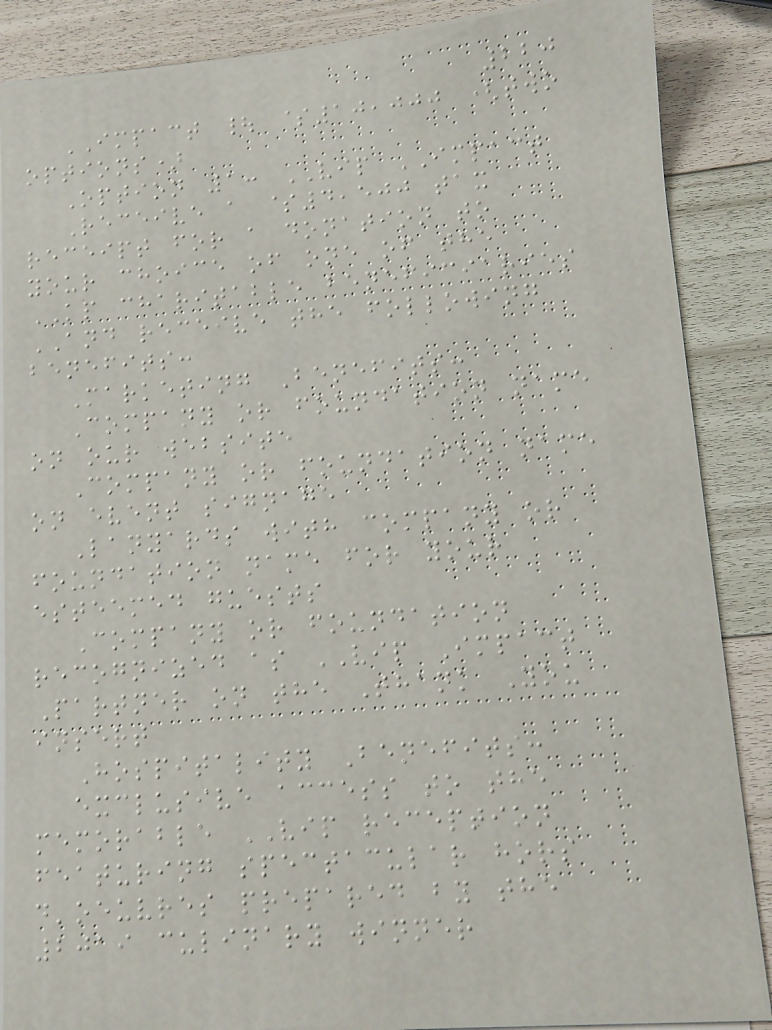220
IMPACT | $10,000 (two
options)
Option 1: VIP IMPACT
Receive a $4,500 tax
receipt for a donation to
your choice of one of the
KP charitable beneficiaries
AND receive the following
benefits:
Marketing Benefits:
Company or foundation name
on our website
Company or foundation name
on event signage
Lanyards with company or
foundation name for your
esteemed guests
Company or foundation
recognized as VIP Impact
Partner on the Thank You
insert
Hospitality Benefits:
exclusive access to the
memorable VIP reception
featuring spectacular hors
d'oeuvres prepared by the
2019 culinary winner
